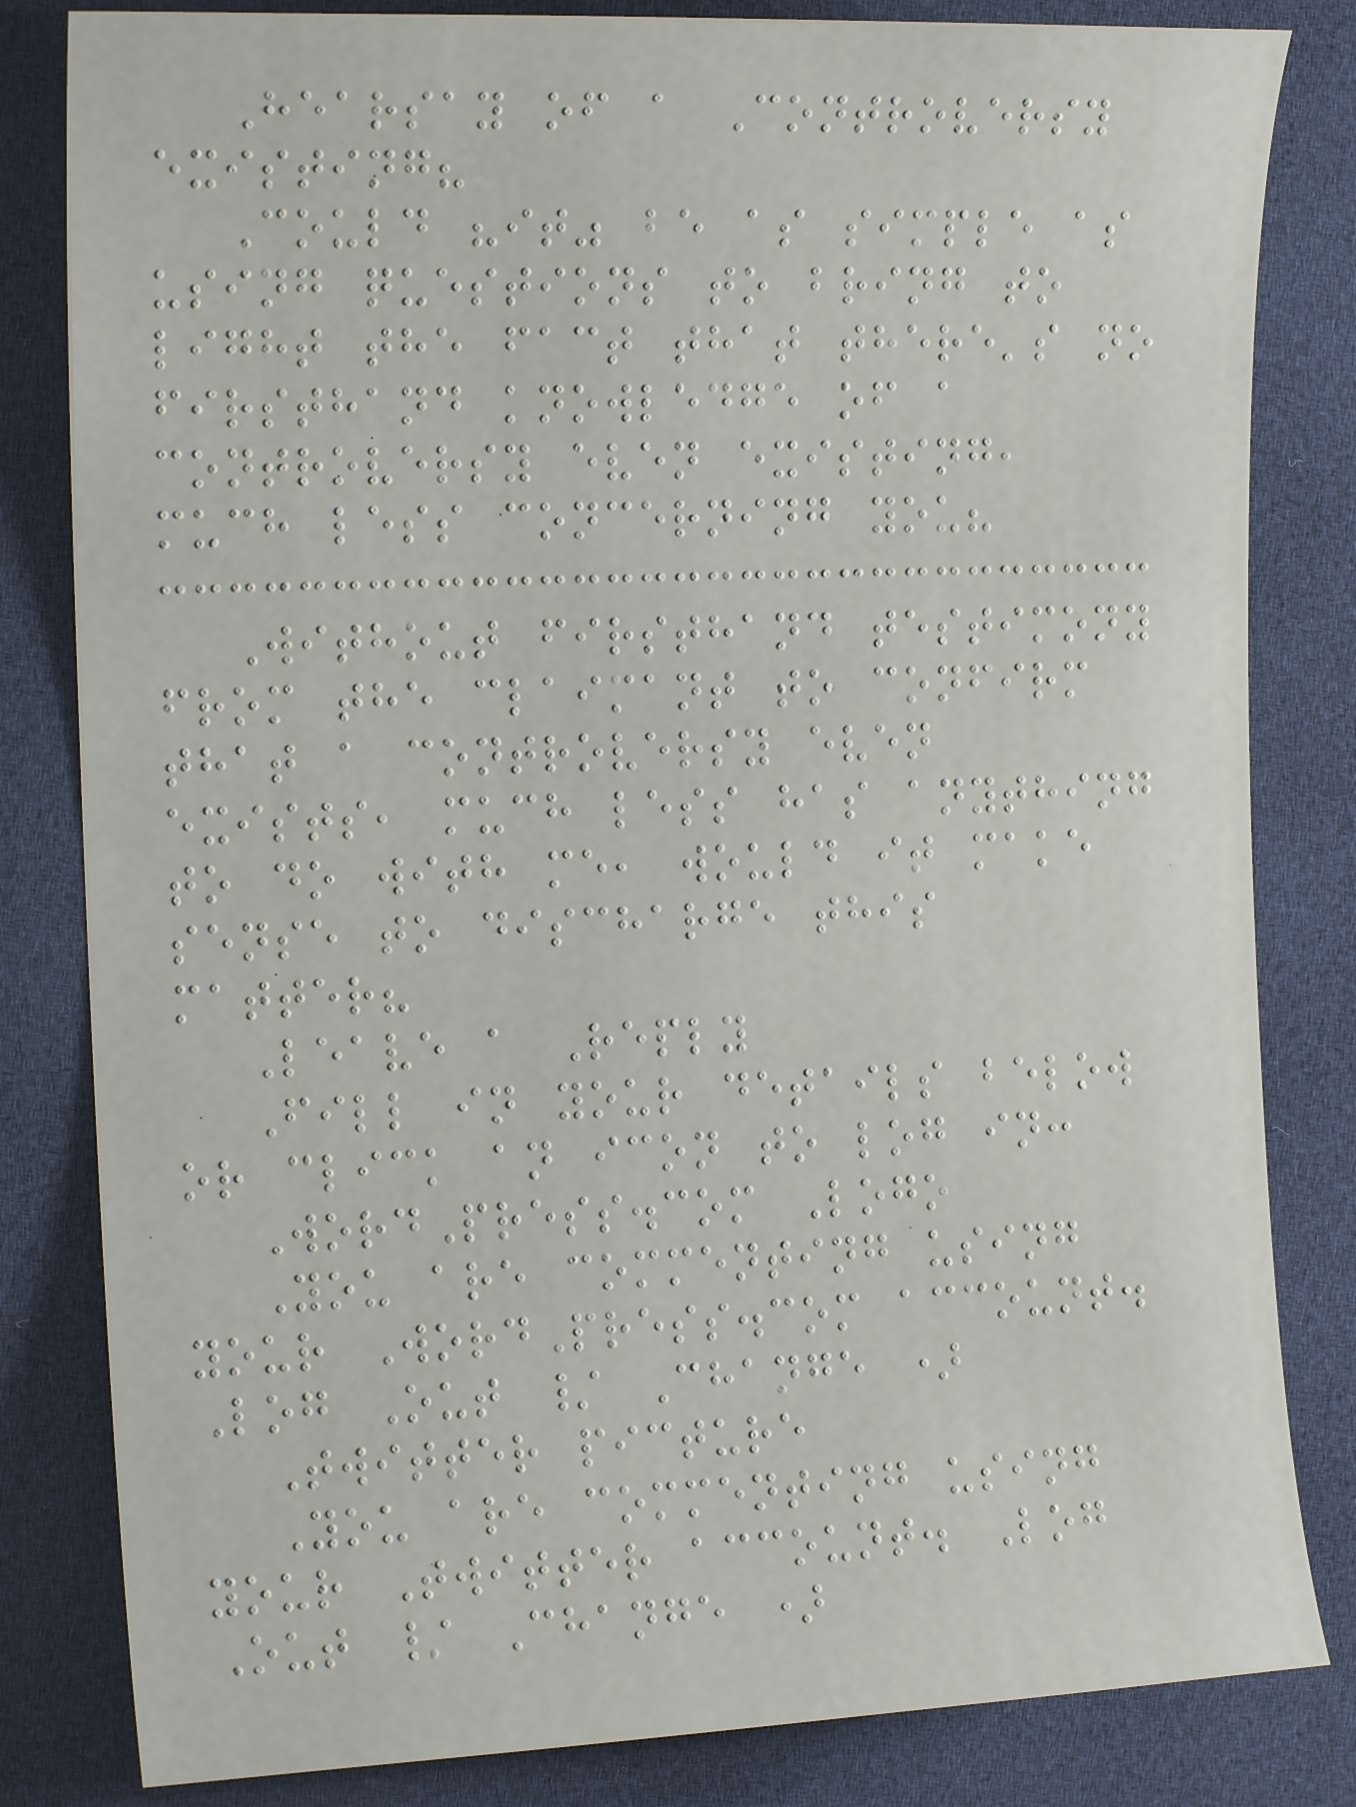Hearsay of a Controversy
existing?
Could "it" be as simple as
using questions to bring to
light the fact that there's no
firsthand knowledge of a
controversy even existing,
much less concerning you?
Without firsthand testimony
from the claimant to confirm
that a controversy even
exists, much less has anything
to do with me, would it make
sense to discharge this
matter?
Leave a Reply
Fill in your details below
or click an icon to log in:
WordPress.com Logo
You are commenting using
your WordPress.com account.
Log Out / Change )
Twitter picture
You are commenting using
your Twitter account. Log
Out / Change )
